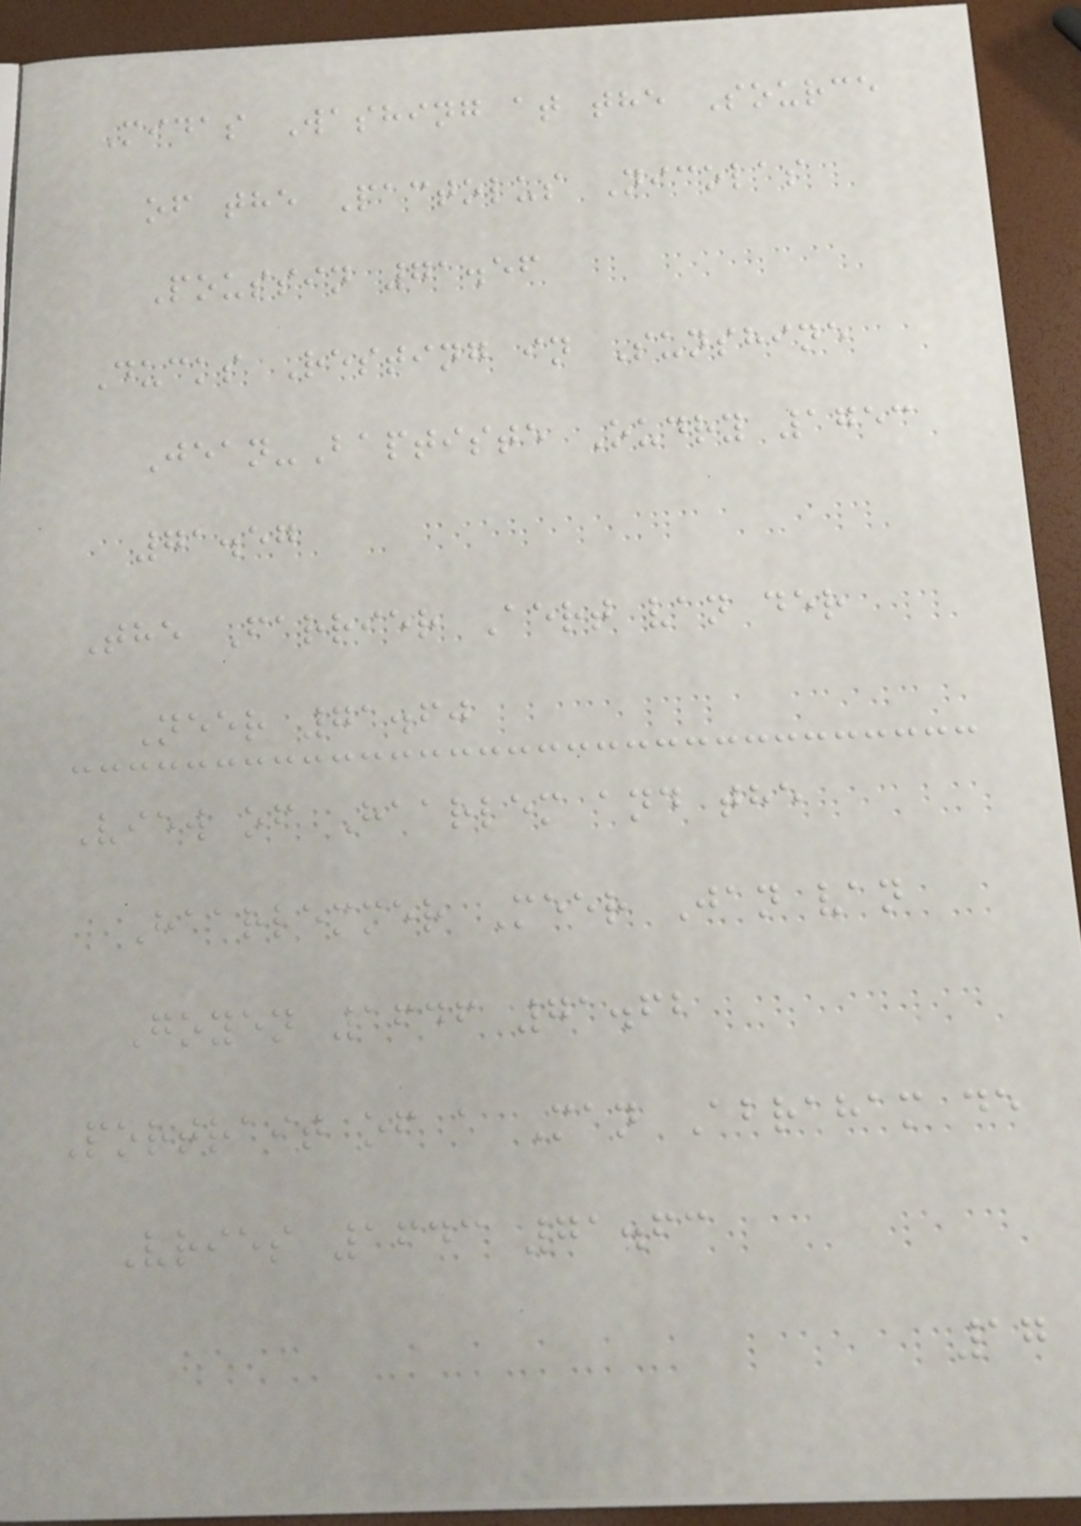Midas Washing at the Source
of the Pactolus Nicolas
Poussin 71.56
Ducks Resting in Sunshine
Jean-Baptiste Oudry 1753
71.57
The Farrier Aert van der
Neer 71.60
View of Haarlem and the
Haarlemmer Meer Jan van
Goyen 1646 71.62
Portrait of a Man Abraham de
Vries 1643 71.63
17
